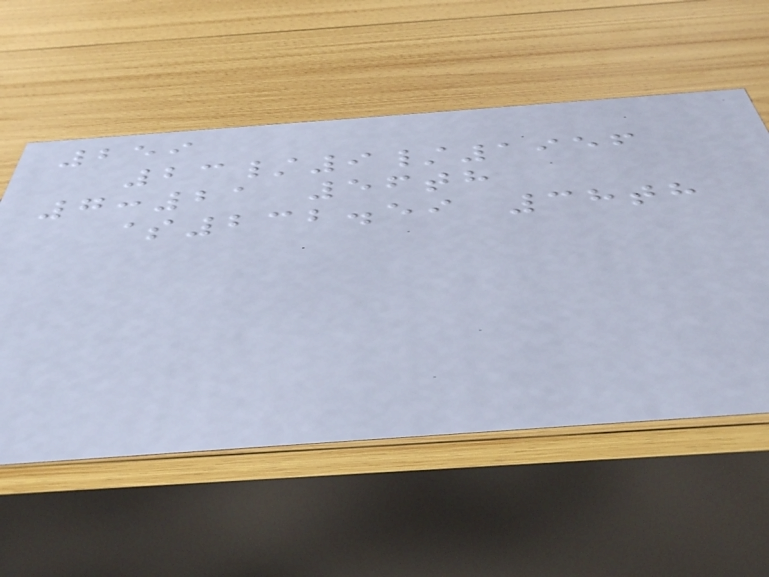259
23/9/1956
7:21 56th
$232.59 38th
